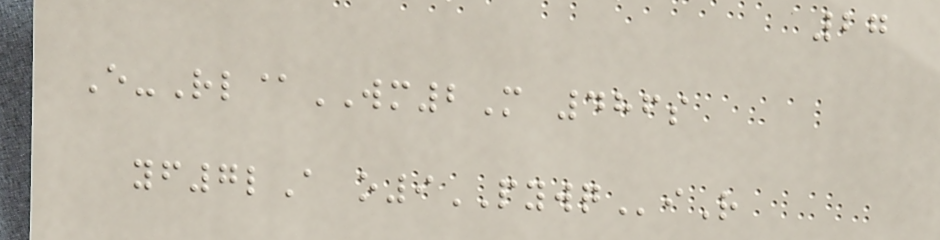27
E-Rl@WM2M 486s
yf7lA o9PYWQiR
